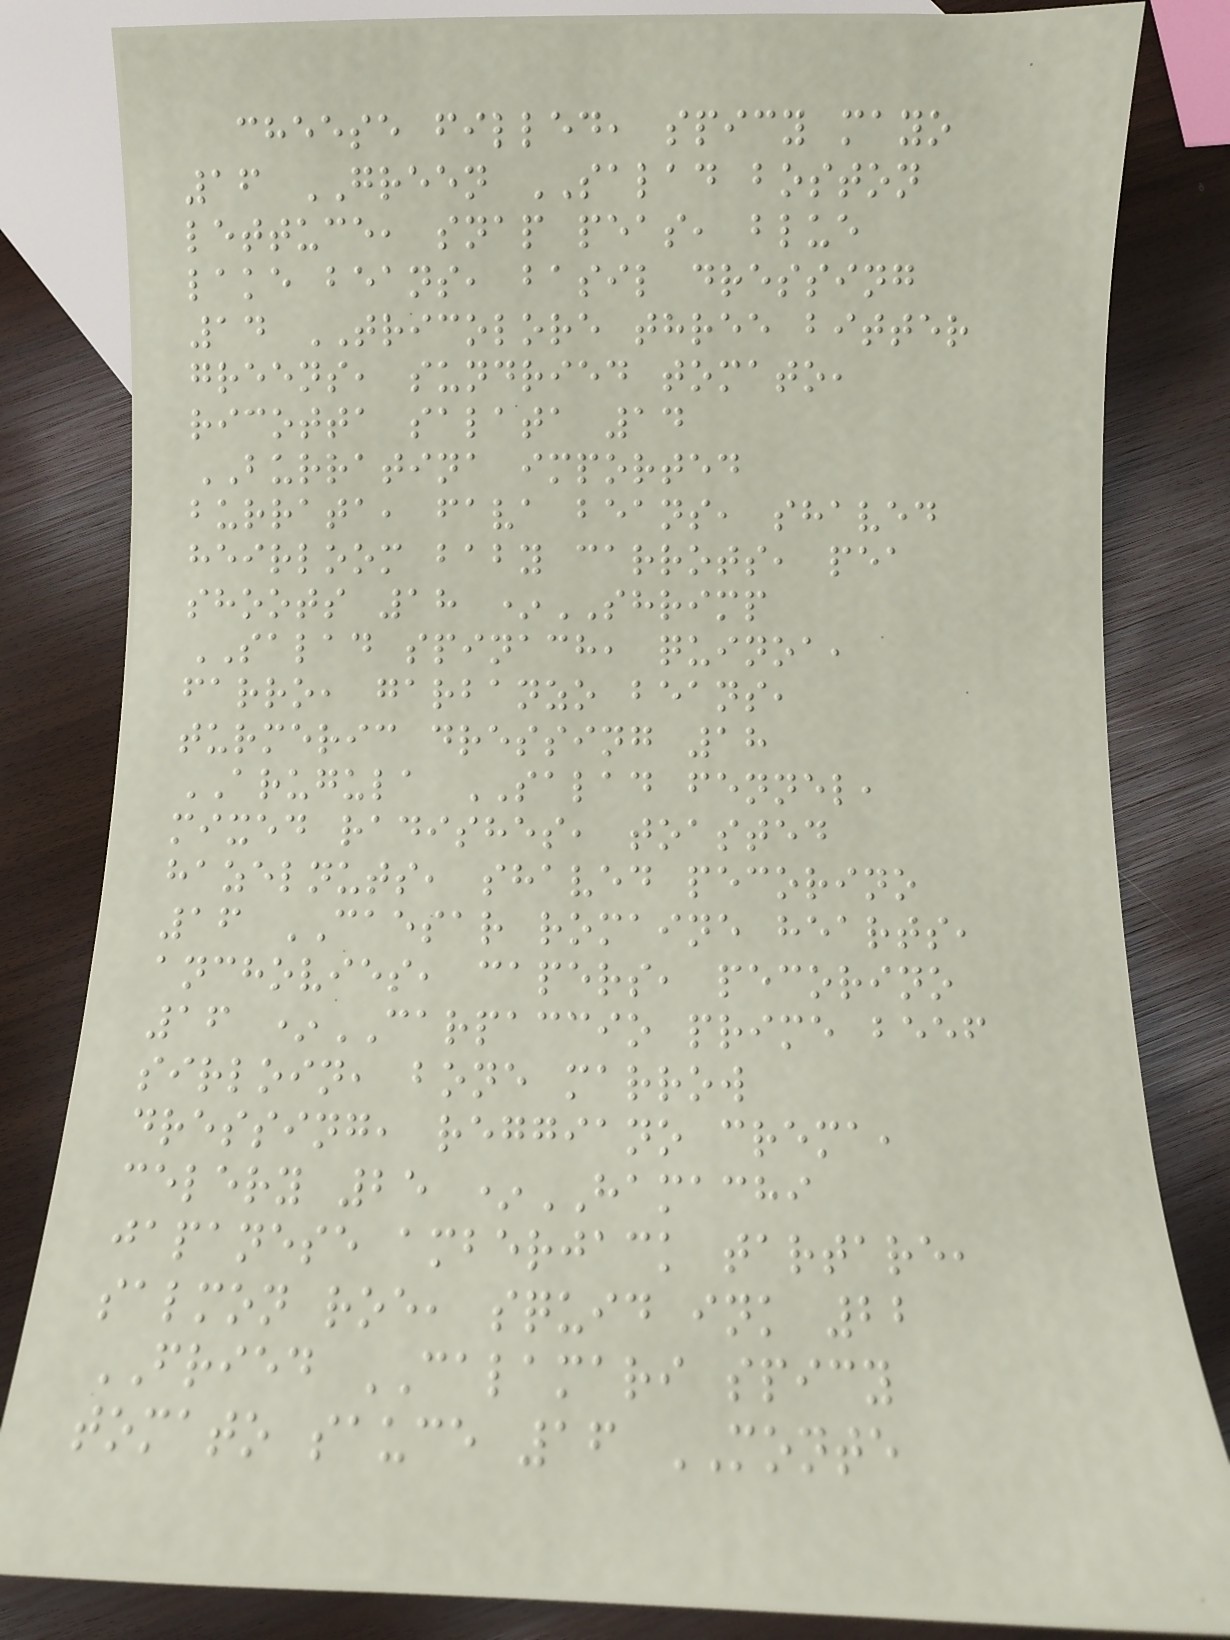cheese filled, spicy mayo
16 GREEN SALAD boston
lettuce, snap peas, blue
lake beans, basil dressing
14 TRICOLORE three bitter
greens, sundried tomato,
ricotta salata 14
BURRATINA imported
burrata, fava beans, shaved
heirloom baby carrots, pea
shoots 18 *SHRIMP
SALAD spinach, quinoa,
farro, garbanzo beans,
turmeric dressing 18
ARUGULA SALAD fennel,
mixed radishes, toasted
hazelnuts, shaved pecorino
16 CAESAR romaine hearts,
anchovies, capers, pecorino
16 *CARPACCIO prime beef
sirloin, bone marrow
dressing, reggiano crema,
celery 25 *HAMACHI
japanese amberjack tartare,
salmon roe, squid ink 22
FRIED CALAMARI spicy
tomato sauce 16 MONTE
